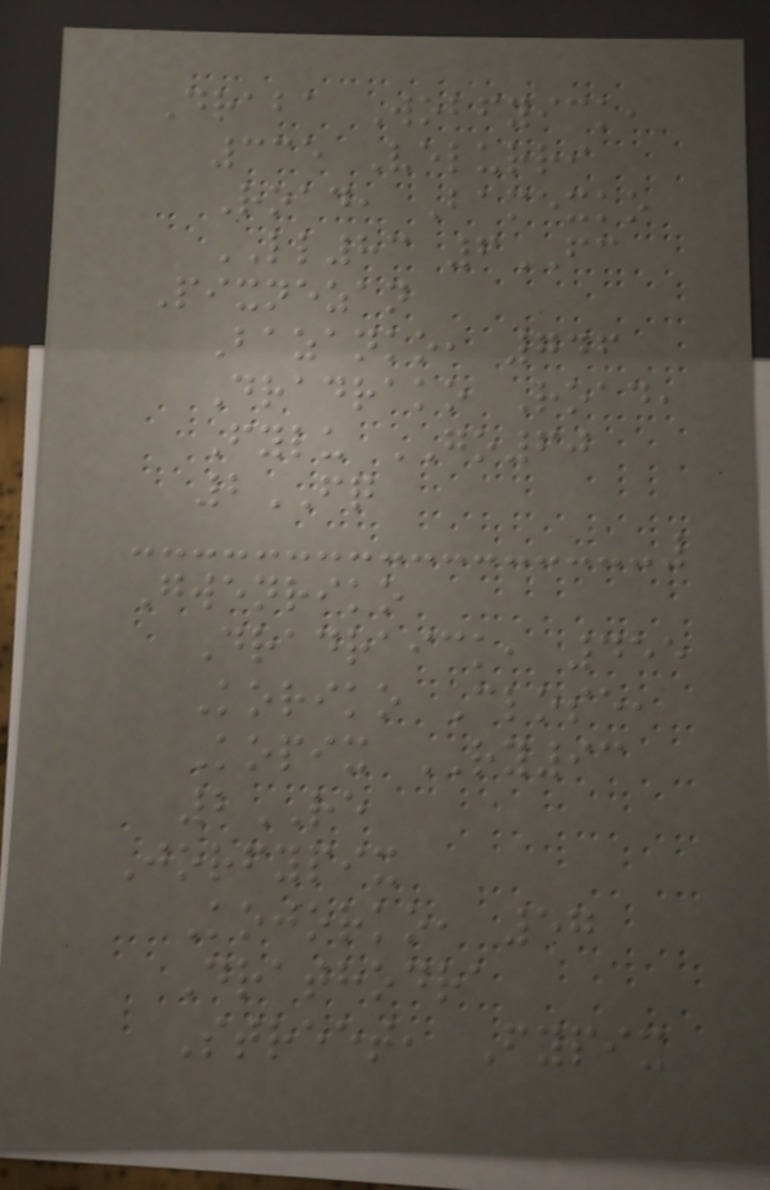Draba Wobfyick,
335 Velurri
Road, Bamexko
LL83 6FC
Pixnezan
Bazanko, 746
Dradrako Road,
Fylu GO60
2FQ
Gwenriko
Dradraick, 455
Koriko Close,
Kopix RY93
2RE
Jorfypix
Kojorko, 57
Drathodra
Street, Fypix
